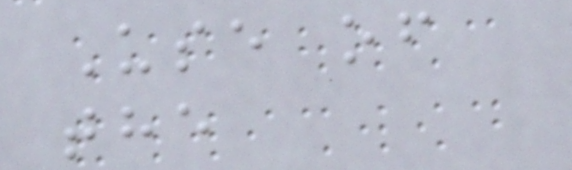Use of
the
